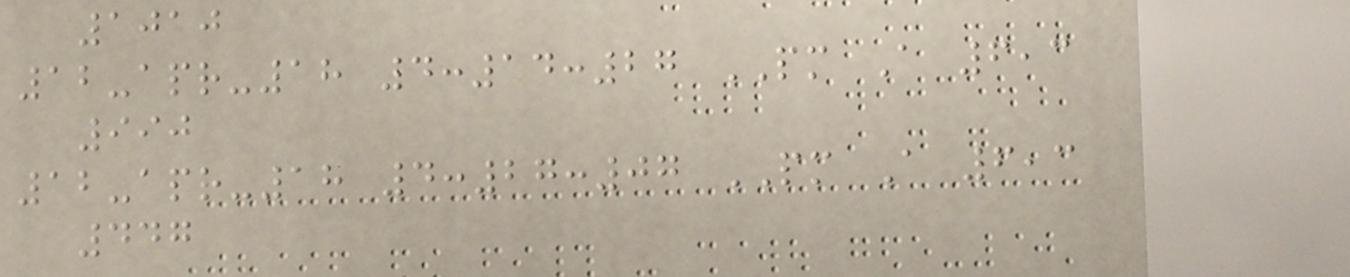1010
12-apr-18 4:14:27 PM A 6,3
990
12-apr-18 4:27:07 PM A 6,3
447
